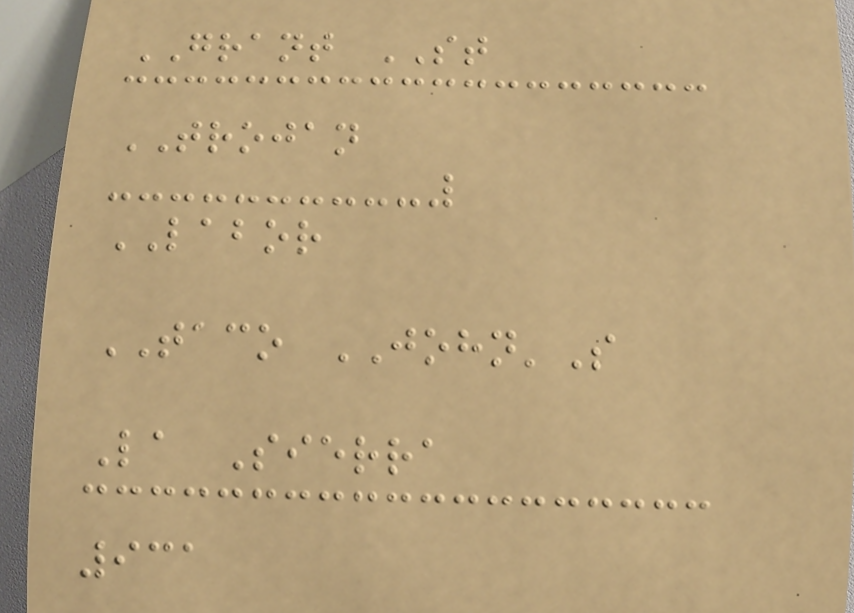GRANT ST
TROJAN
LABOR
TACO JOHN'S
La Sierra
931
